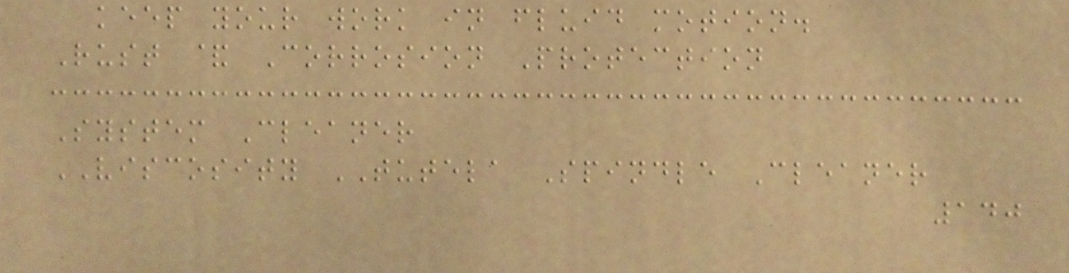keep your work in fluid motion.
Rust & Corrosion Protection
System Cleaner
VISCOSITY TUTELA Spindle Cleaner
140
